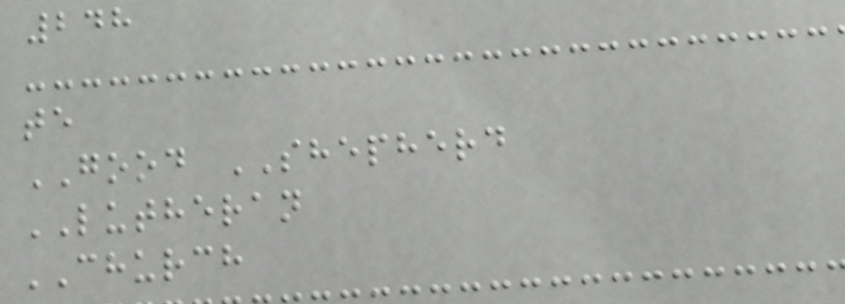248
te
GOOD SHEPHERD
LUTHERAN
CHURCH
